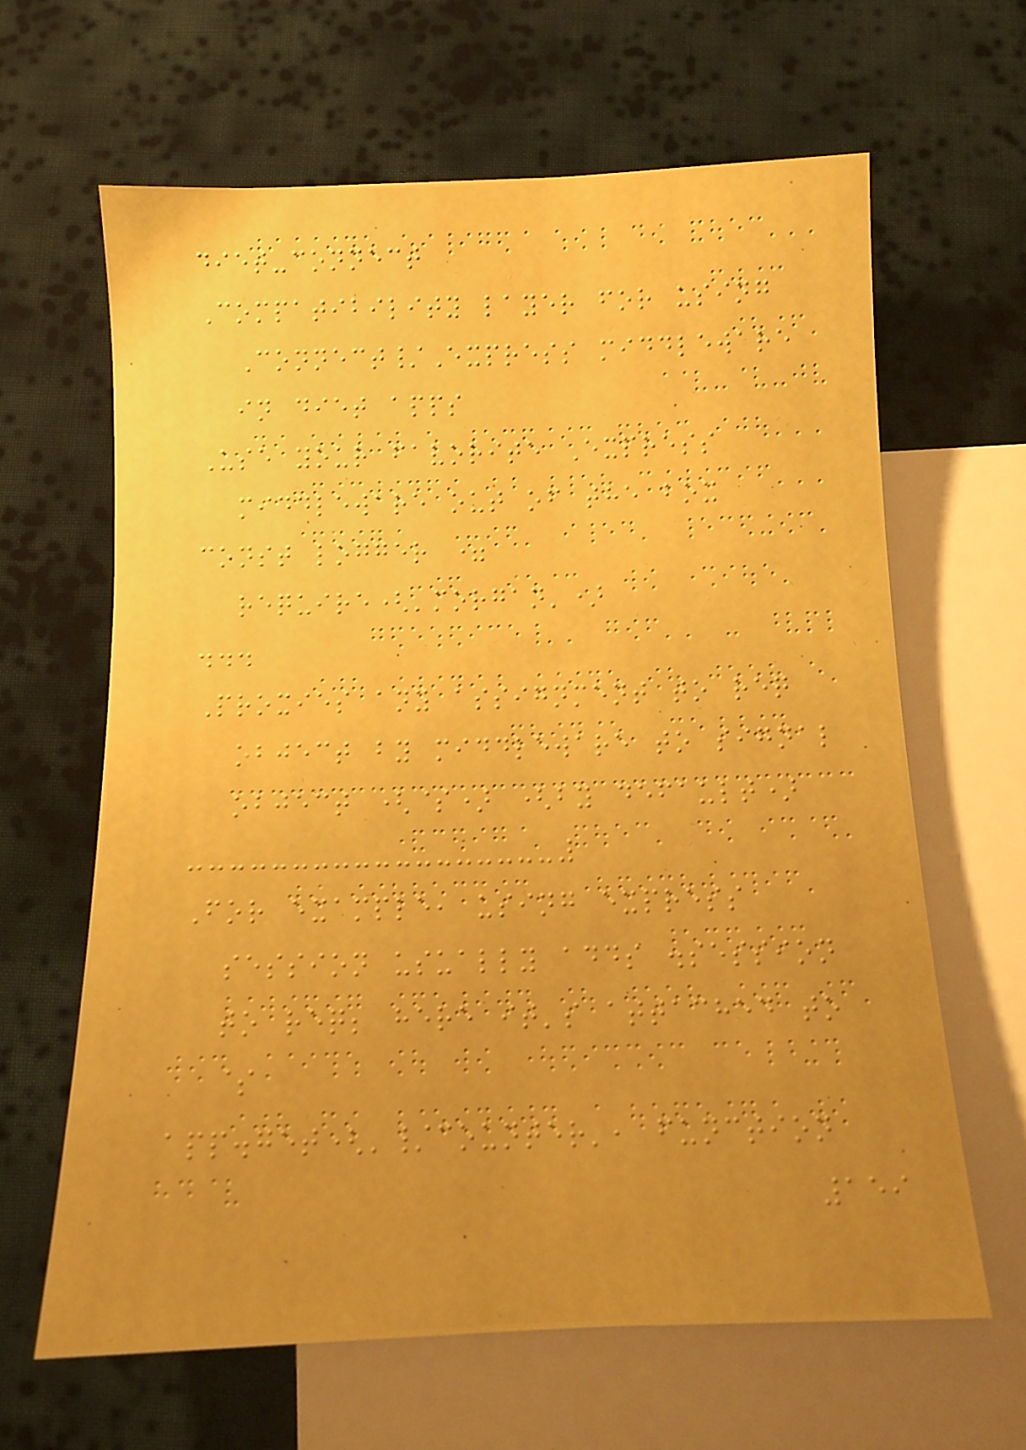diet-connect
Compatibility layer for using
Connect/Express middleware
in diet apps
Use your favorite Express
middleware out of the box
const logger =
require('morgan')
...
Proxies any assignment to req
object by middleware to signal
object ($) (by default)
For example, using express
session usually adds .session
to req; here it's attached to
$
app.get('/counter', function
159
